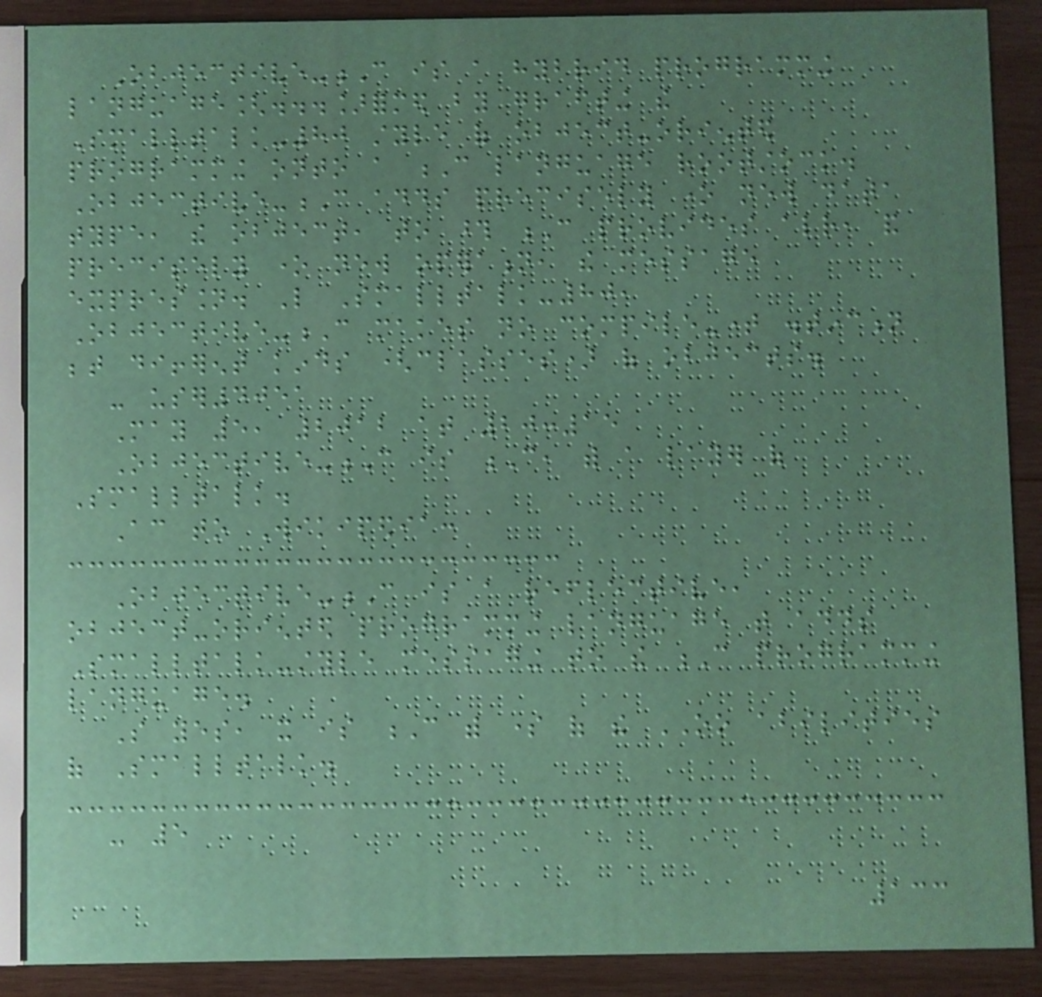Objective-C is a hybrid programming
language[...]formed by grafting the
Smalltalk-80 style of object-oriented
programming onto a C language rootstock.
Objective-C adds precisely one new data
type, the object, to those C provides already, and
precisely one new operation, the message
expression. Like Smalltalk-80,
Objective-C makes no compile-time distinction
between different kinds (classes) of objects.
- user4051
May 5, 2012 at 20:15
Objective-C is C, with a layer of
Smalltalk.
According to Wikipedia:
Objective-C is a reflective,
object-oriented programming language that adds
Smalltalk-style messaging to the C programming
language.
So yes, it is C with some of the OO abilities
of Smalltalk.
- 5
133
